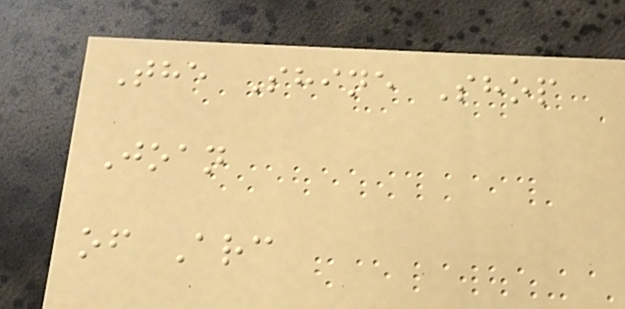The Shine Shop
Joan
of Arc
